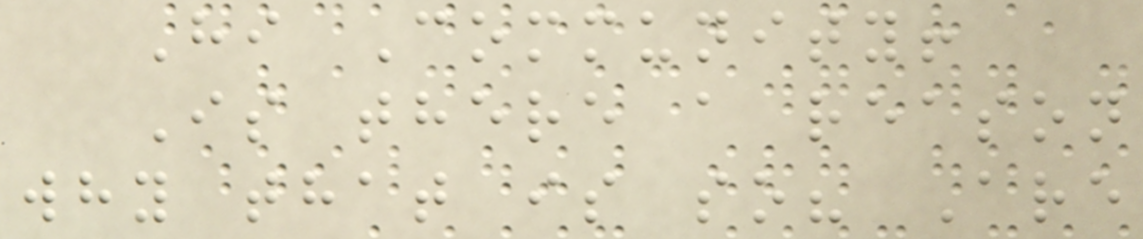Hi Community!
Is there a reason
why that is so? Are
